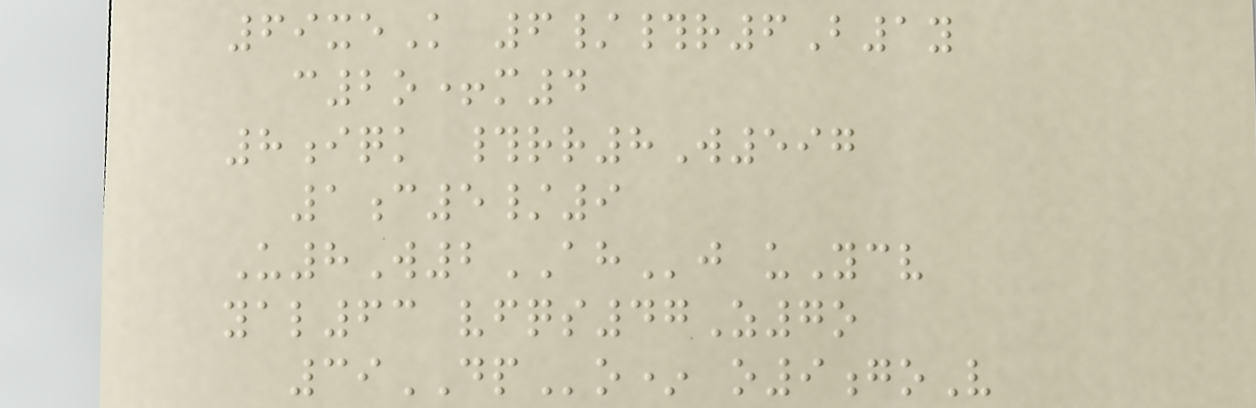69xeK 6/#r6B1y
c2o+m4
8iqk #rr8W597
1c5/9
U8W2AHj uYcv
yal63 vfqs47Z7o
39DPo* o9goV
